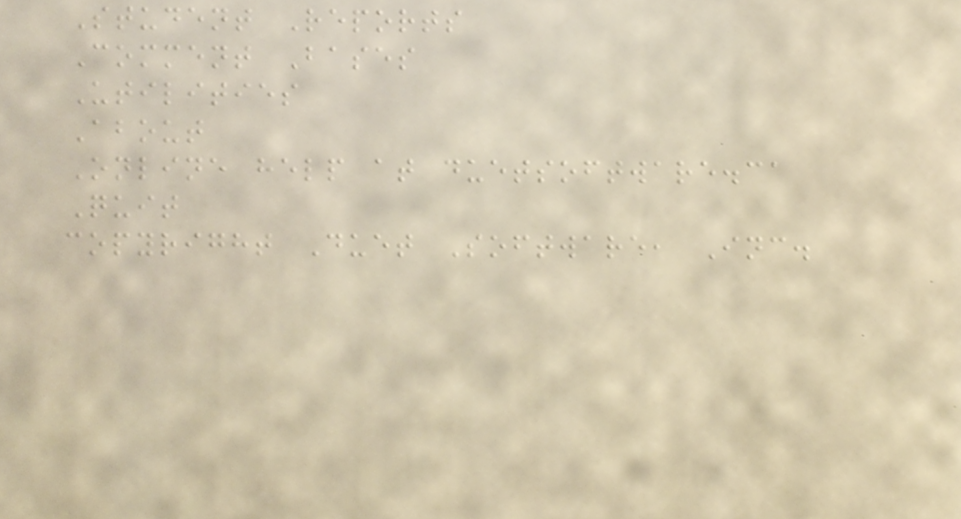Student Reports
Comment Bases
Utilities
About
Online help at duetsoftware.ca
Quit
copyright Duet Software, Inc.
